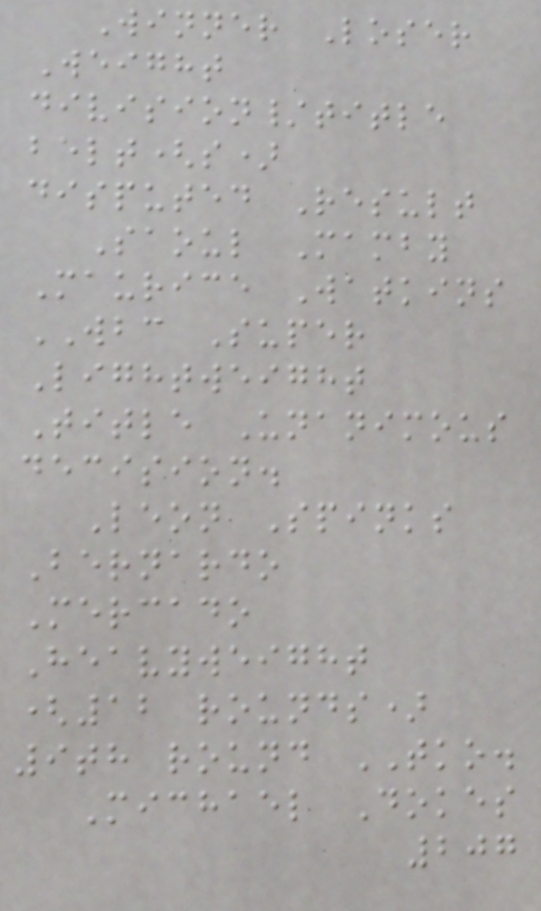Winner Loser
Weight
division/title
belt(s)
disputed Result
Saoul Mamby
Maurice Watkins
WBC Super
Lightweight
Title Unanimous
decision.
Leon Spinks
Bernardo
Mercado
Heavyweight
(12 rounds)
9th round TKO.
Michael Dokes
207
